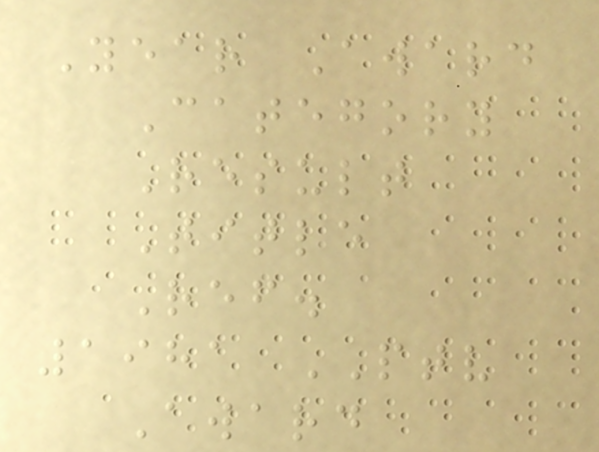Year Award
Category
Result
Title
Ref.
1981 PTV
Award
